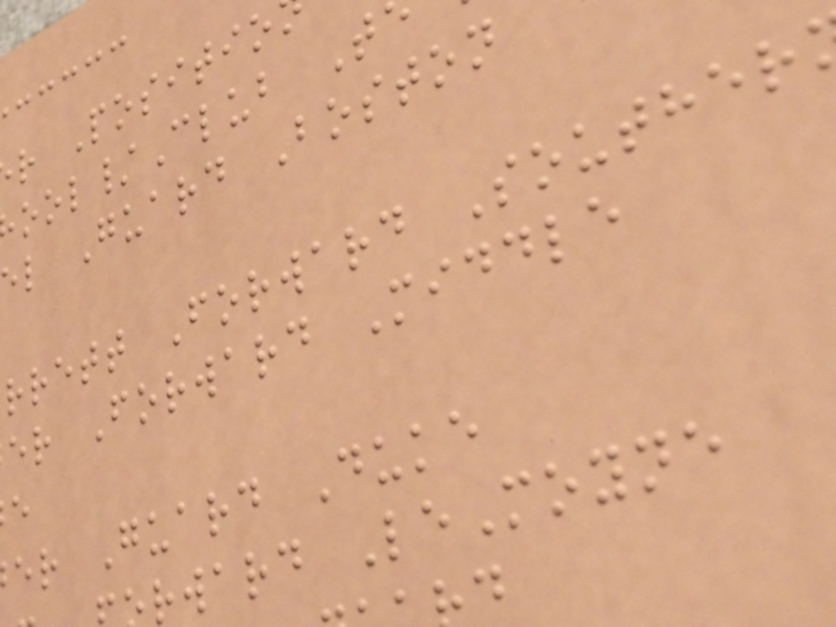r Positio
ool/Club T
el Guard Boston
rrett Forward Souther
er Forward Middle
er Guard Duke
rward LeMoyne
